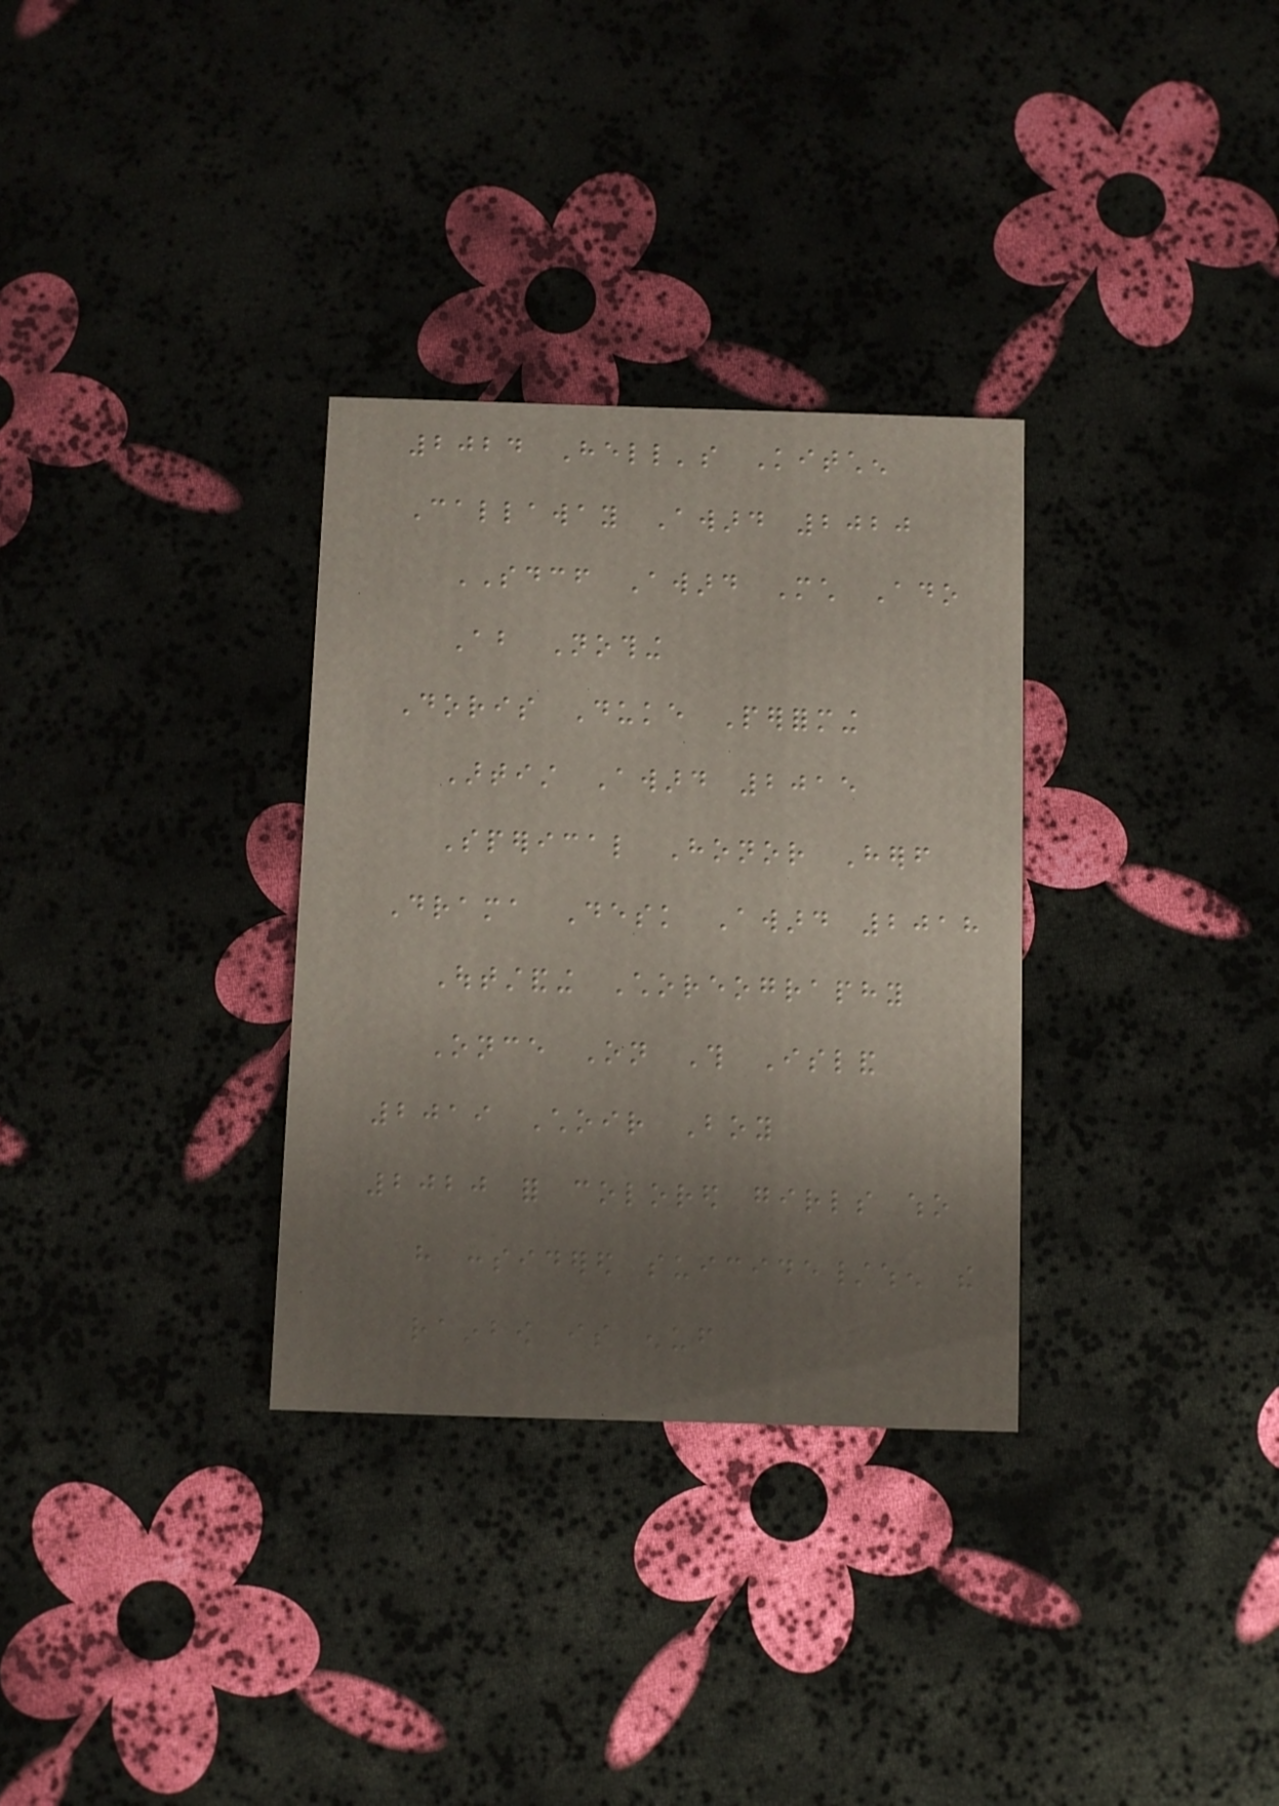2024 Hell's Kitchen
Callaway Award 2020
SDCF Award Much Ado
About Nothing
Doris Duke Performing
Artist Award 2015
Sperical Honor Herself
Drama Desk Award 2018
Outstanding Choreography
Once On This Island
2019 Choir Boy
2020 for colored girls who
have considered suicide/when the
rainbow is enuf
